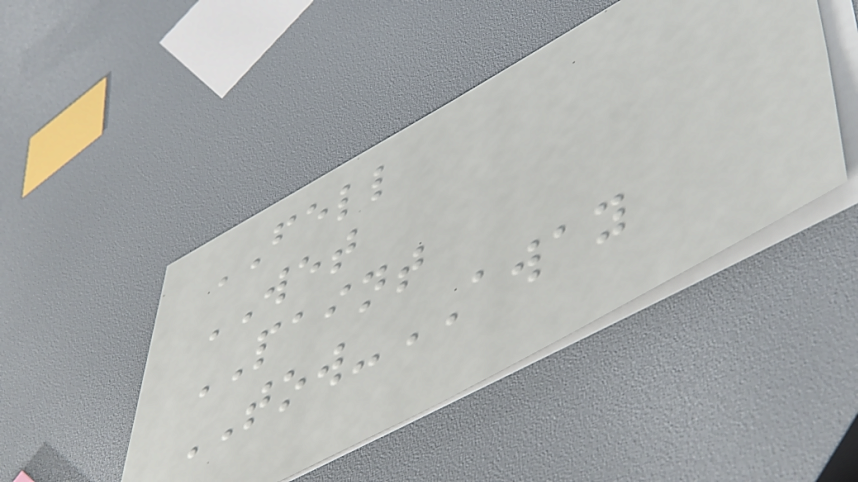FELL
WET
PAINT
TOW-AWAY
